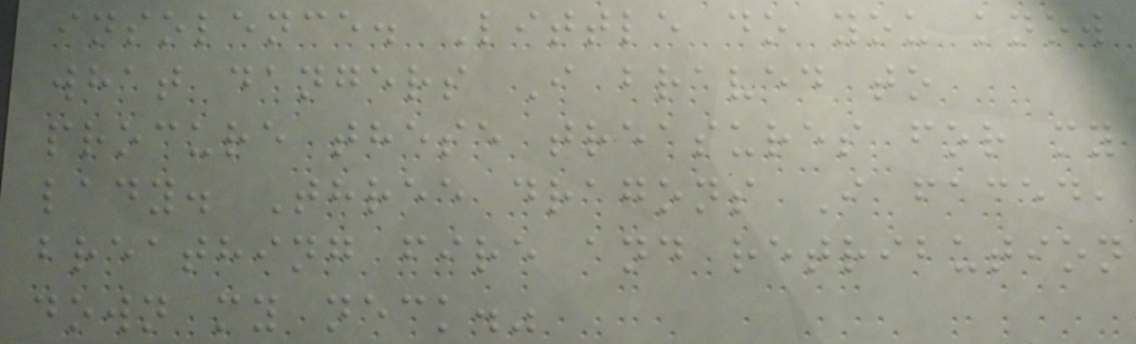insolence. Little do you know
what dangers I braved to
procure these treasures for my
lady. Three dragons I faced,
breathing fire and retribution
down my neck."
